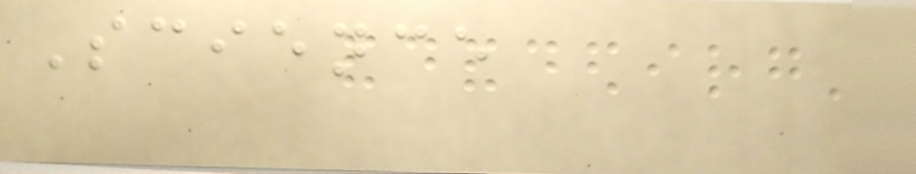Science
